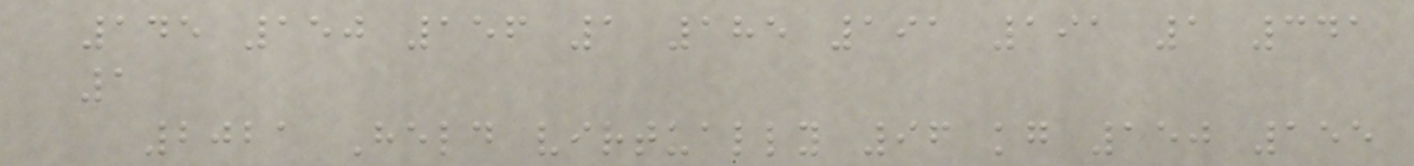145 150 156 1 185 191 191 1 341
1
2021 Held virtually 96 kg 150 155
